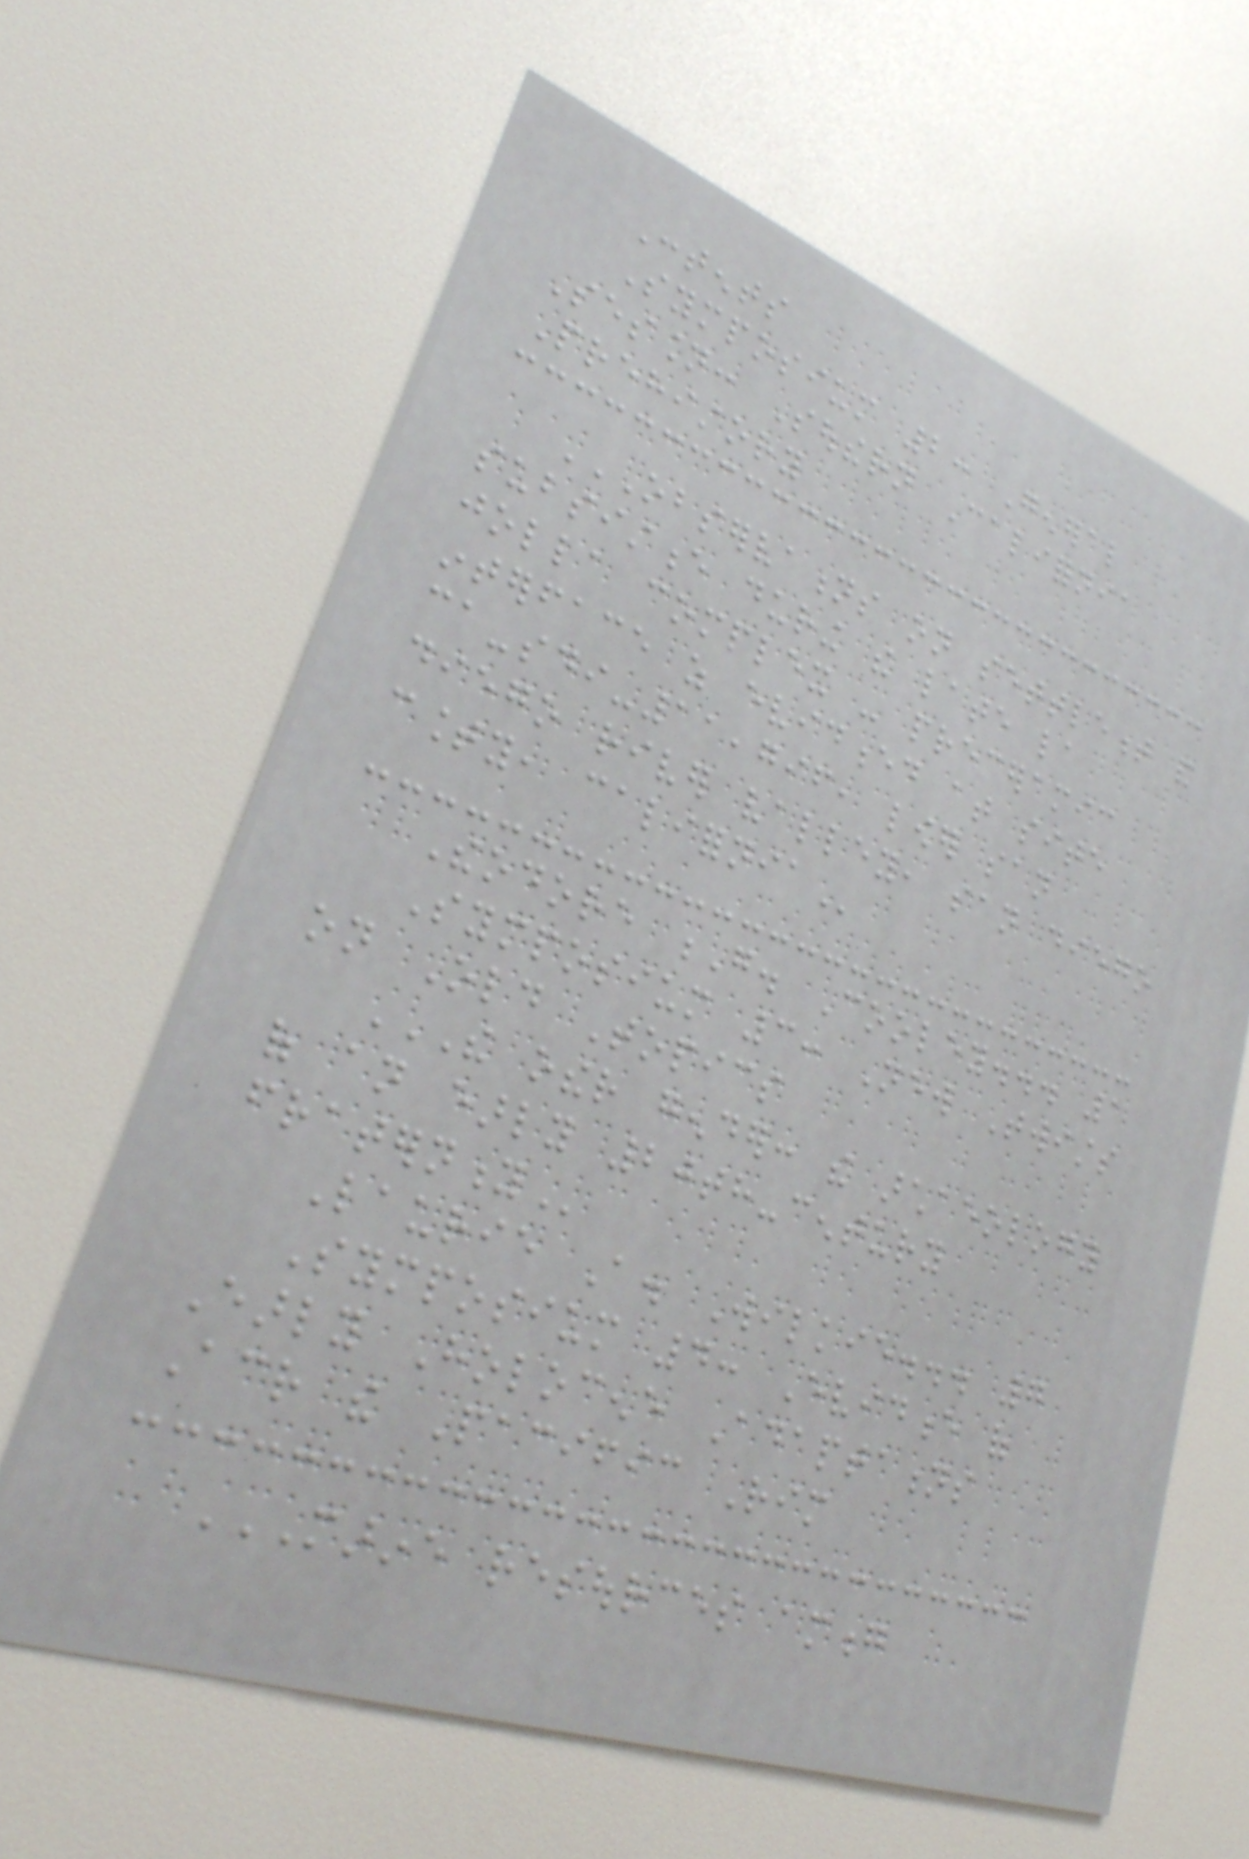Contents
Symposium 2: General
Session: Southern California
Prehistory
OBSERVATIONS ON SETTLEMENT AND
SUBSISTENCE DURING THE LATE LA
JOLLA COMPLEX - PRECERAMIC
INTERFACE AS EVIDENCED AT SITE
CA-SDI-11,796, LOWER SAN
DIEGO RIVER VALLEY, SAN DIEGO
COUNTY, CALIFORNIA
Theodore G. Cooley... 1
Symposium 3: New Twists
on Old Topics
THE OTHER GENDER: THE ARCHAEOLOGY
OF AN EARLY 20TH-CENTURY
FRATERNITY
Laurie A. Wilkie... 7
Symposium 4: Evidence of
Early Holocene Adaptations
Across the Pacific Rim
MARINE RESOURCES AMONG
